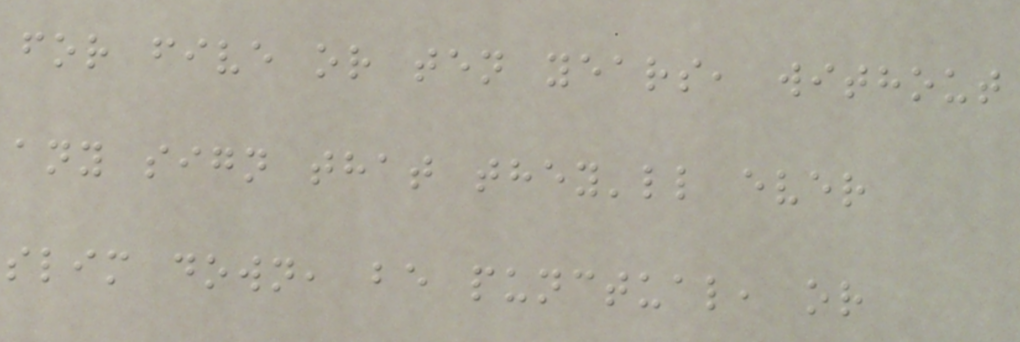for five or ten years, without
any sign that they'll ever
slim down, be punctual, or
